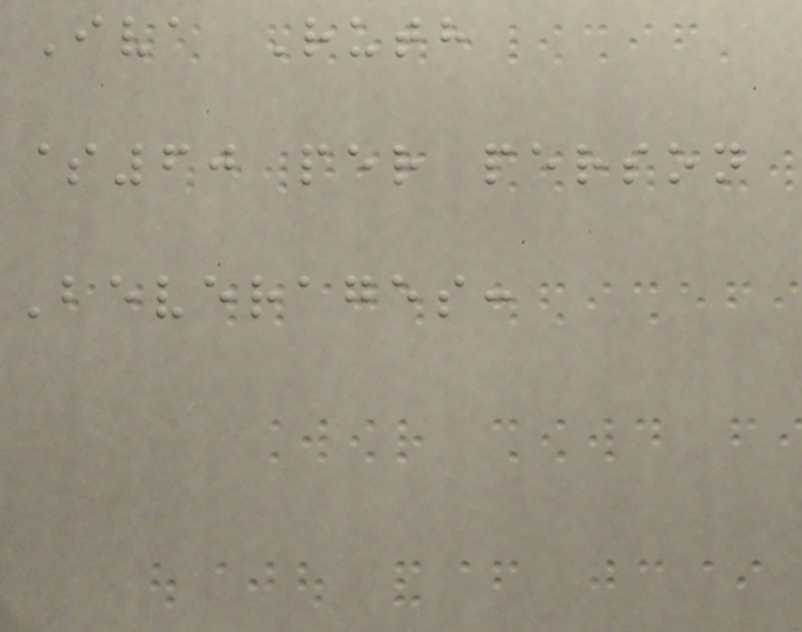Iva Ruth
$60 per person
Beverages:
